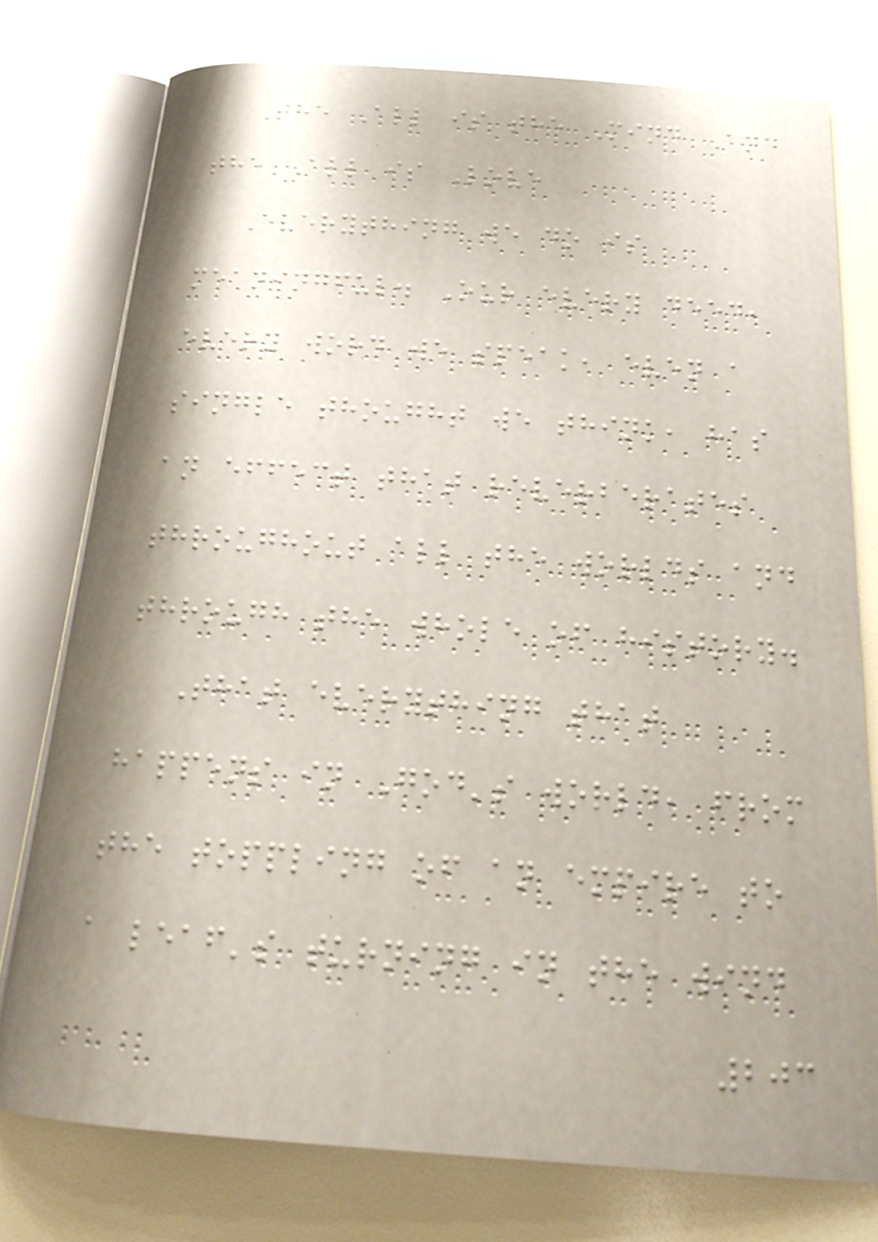The All is the Mind And
the All is Love
Everything we do is
meaningful. Our every deed,
every word we speak, even a
single thought we think, has
an effect that reverberates
throughout all the worlds and
through the whole of history.
That everything that
happens in God's world, from
the toppling of an empire to
a leaf's turning in the wind
203
